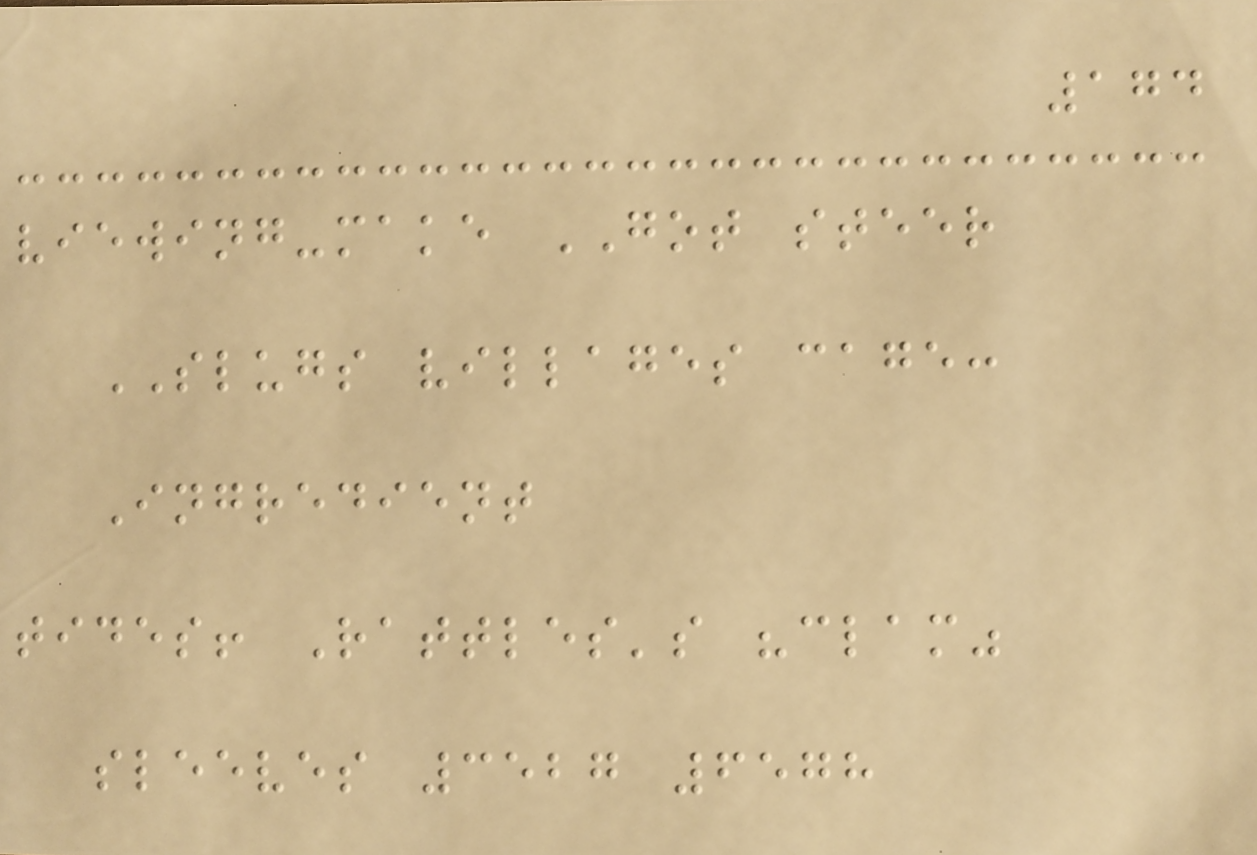174
viewing-make GOT steer
SLUGS villages cage:
Ingredient
tides! Rattles's "clam"
sleeves 3527 6578
